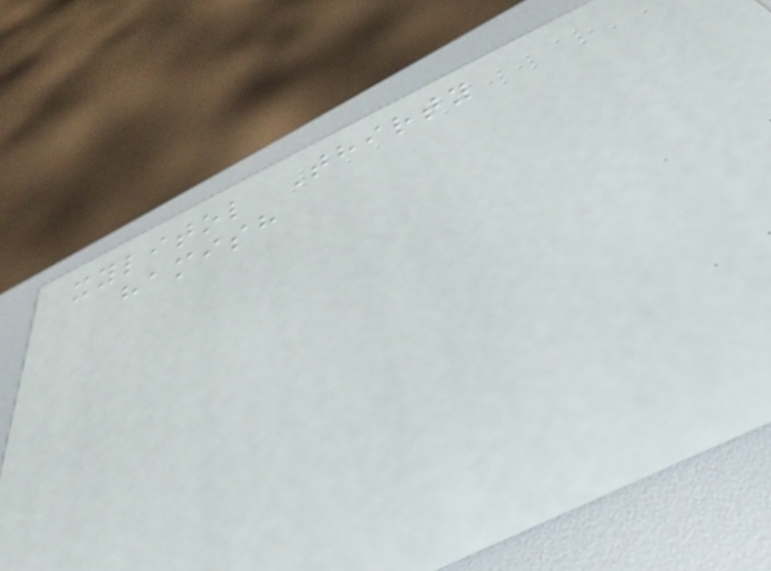xylitol Thirty
hamish
